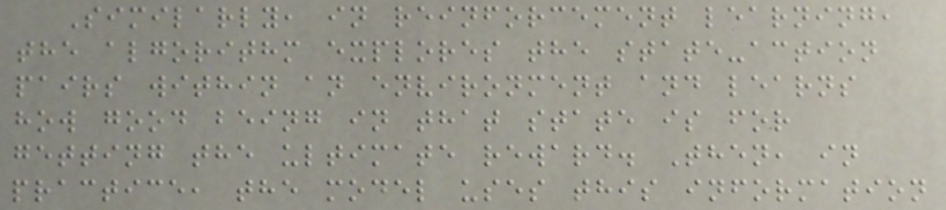Similarly, in reinforcement learning,
the algorithm explores the state-action
pairs within an environment and learns
how good being in that state is for
getting the ultimate reward. Then, in
practice, the model uses this information
